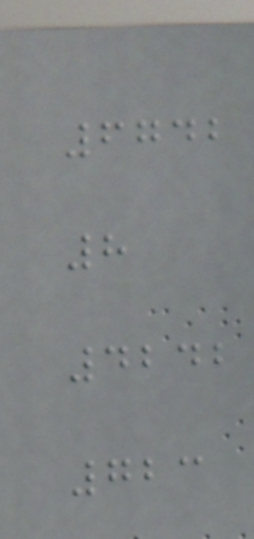6742
8
4242
723
